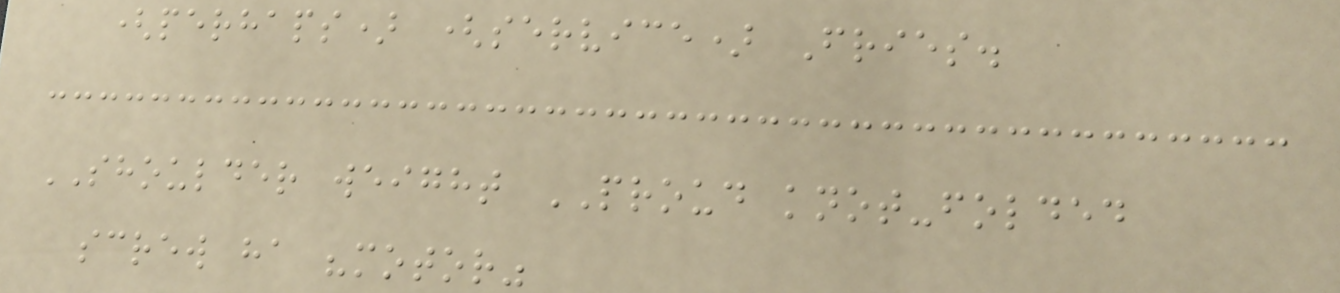(perhaps) (service) Fries.
SHOULDER weight PROUD knot-folded
screw ha "motor"
